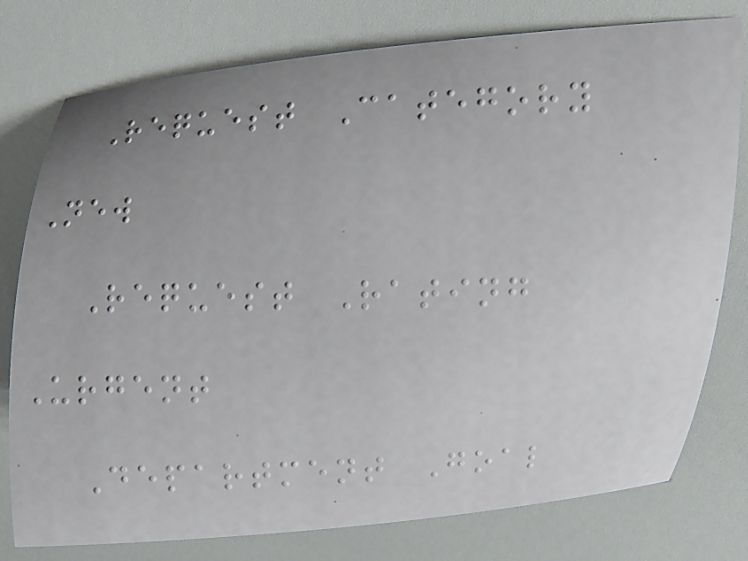Request Category
New
Request Rating
Urgent
Department Goal
